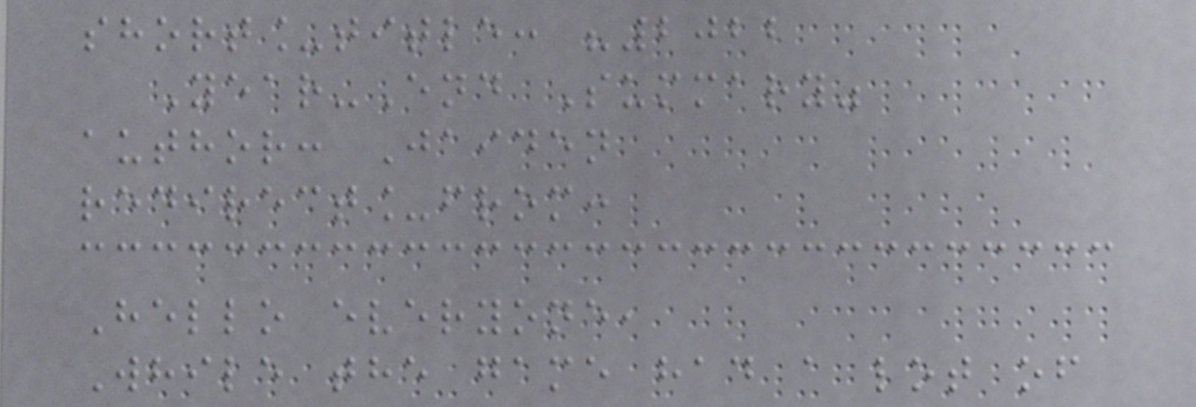short_title: "2022
Year-End Summary"
author: Jaiden
redirect_from:
Hello everyone,
While the game had a lot of
